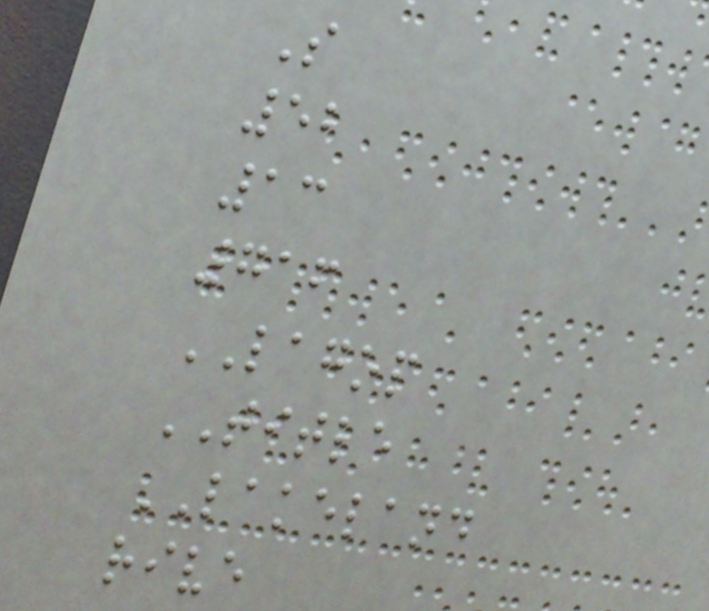S
52
13
716
LAGOP
TITLE
LAKELAND
rive
